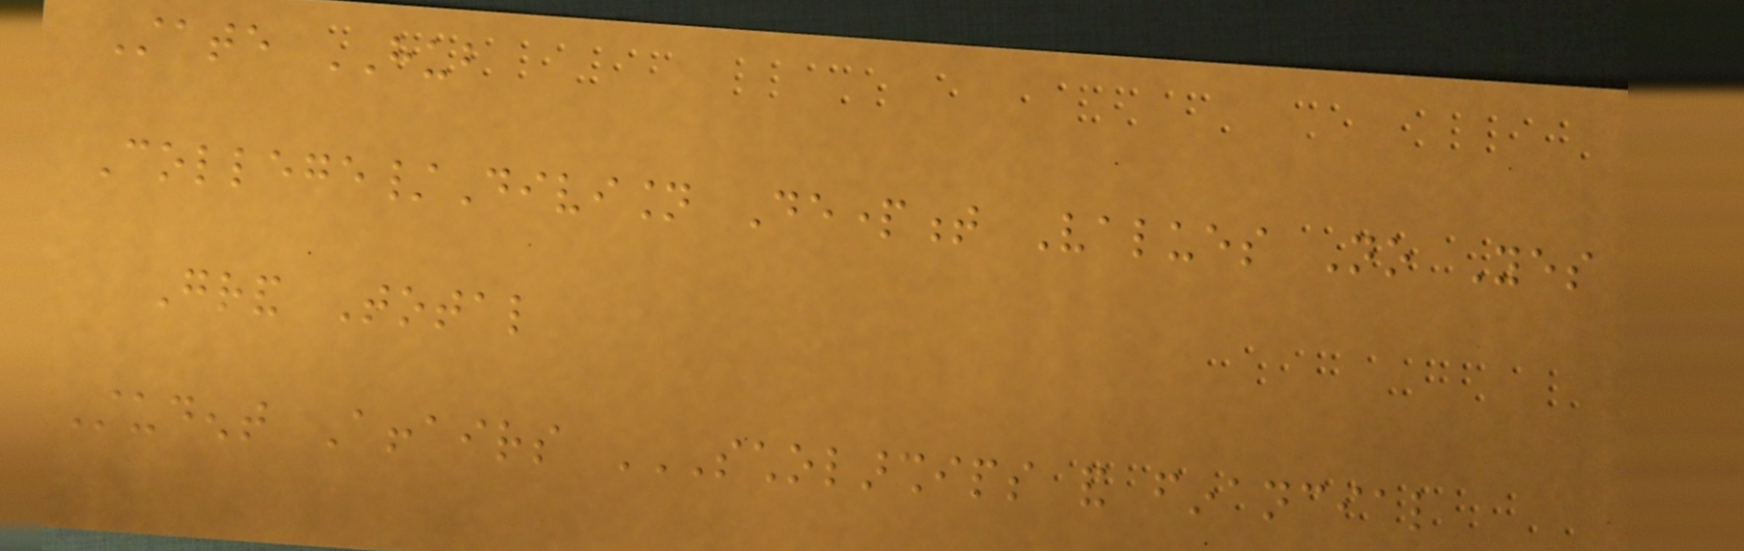State HUB
College/Division Department Values No Yes
Grand Total
Student Affairs SCHOLARSHIPS AND FINANCIAL
